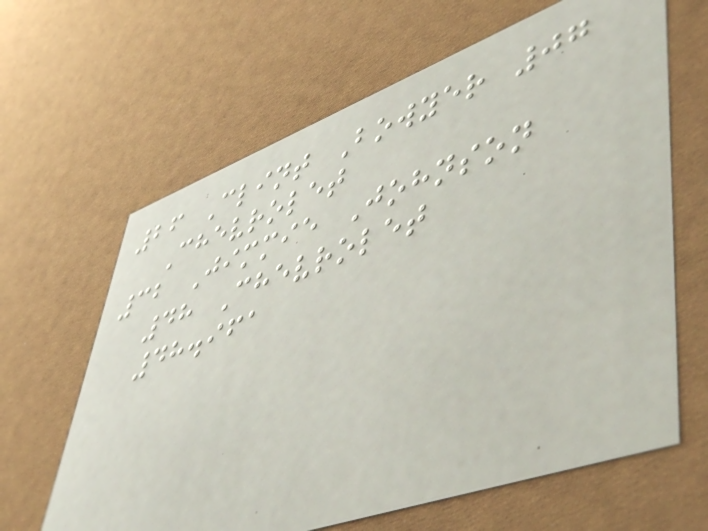26 Clint Bowyer 07
Chevrolet
32 Jimmie Johnson
48 Chevrolet
48.961
